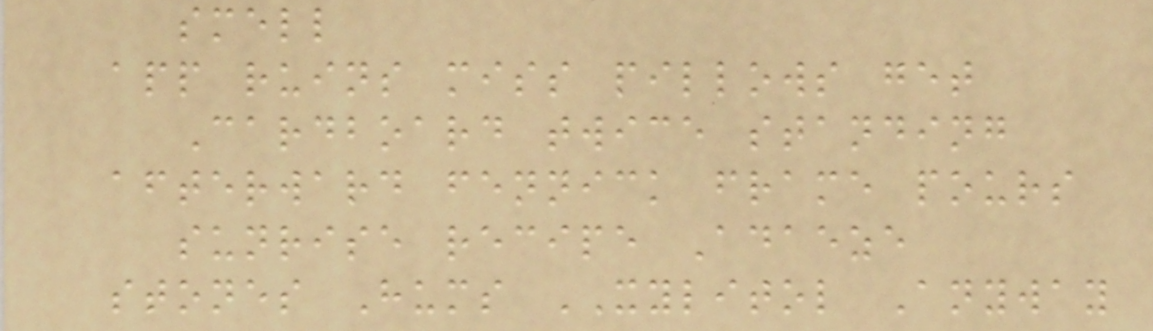smell
app ruins miss pillows get
Cardboard twice standing
afterward fennick frame pours
sunrise recipe Adaeze
stones Hums XYLITOL Anyway
